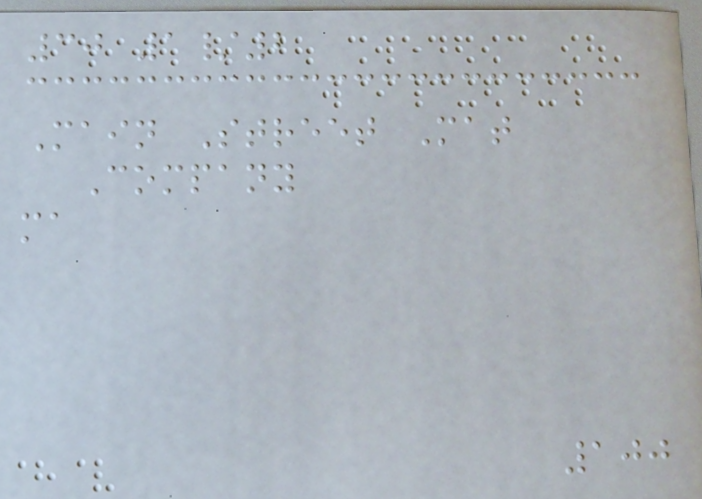30 1/2
Main Street Mat
Company
ma
100
